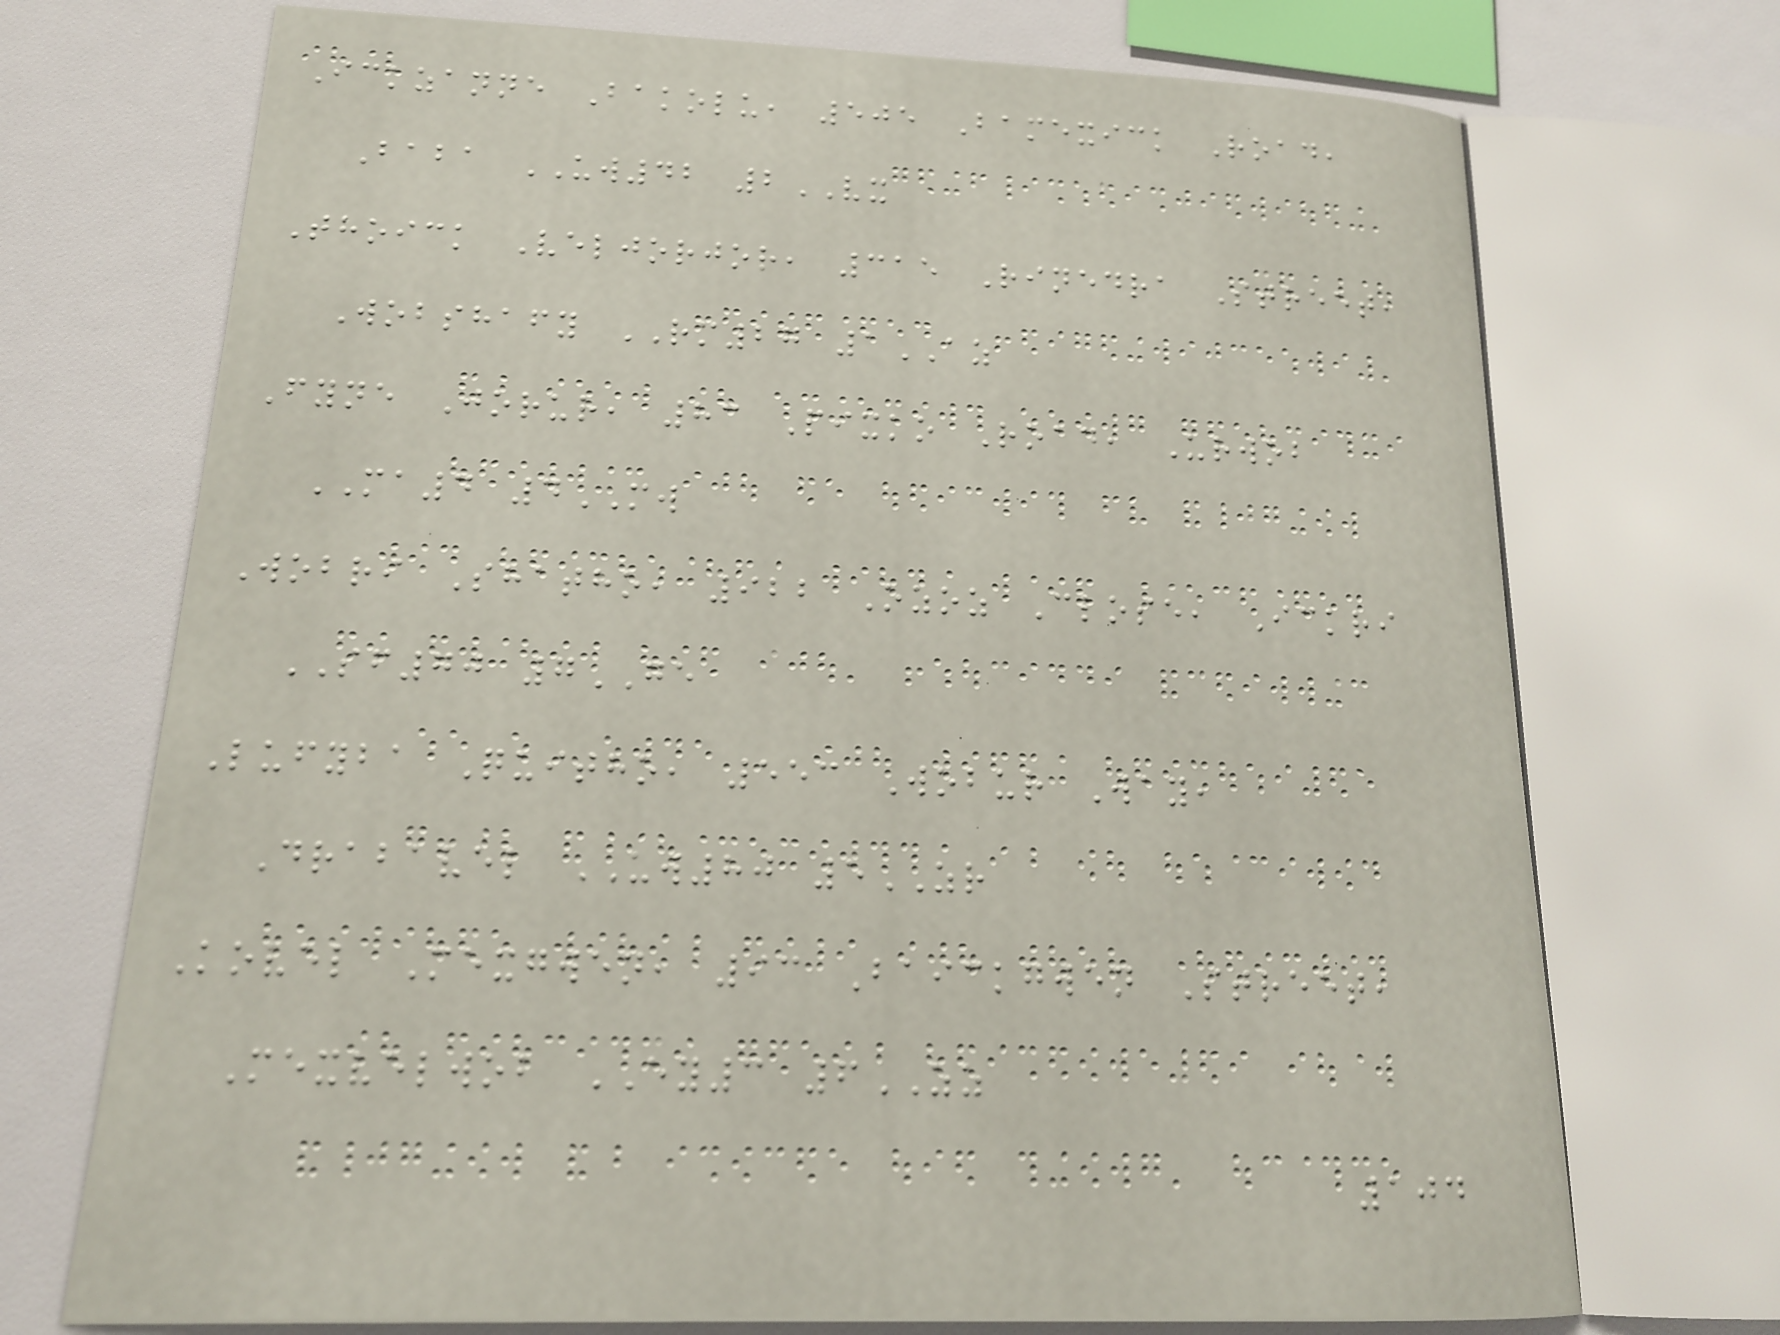Ickzanne Bakolu, 505 Bamexick Road,
Baba UW42 2VX
Thoick Veljorjor, 315 Rinedra Street,
Wobshafy RM27 1AZ
Fyne Jorur, 83 Pixko Road, Urwob
MA4 4MW
Wobri Shatho, 922 Ozoz Close, Ickri
SF70 7GE
Lufyba Quitho, 553 Wobur Way,
Drabavel UW80 5ZR
Kovel Mexgwen, 93 Baickgwen Street,
Mexvelwob EY3 6ZZ
104
